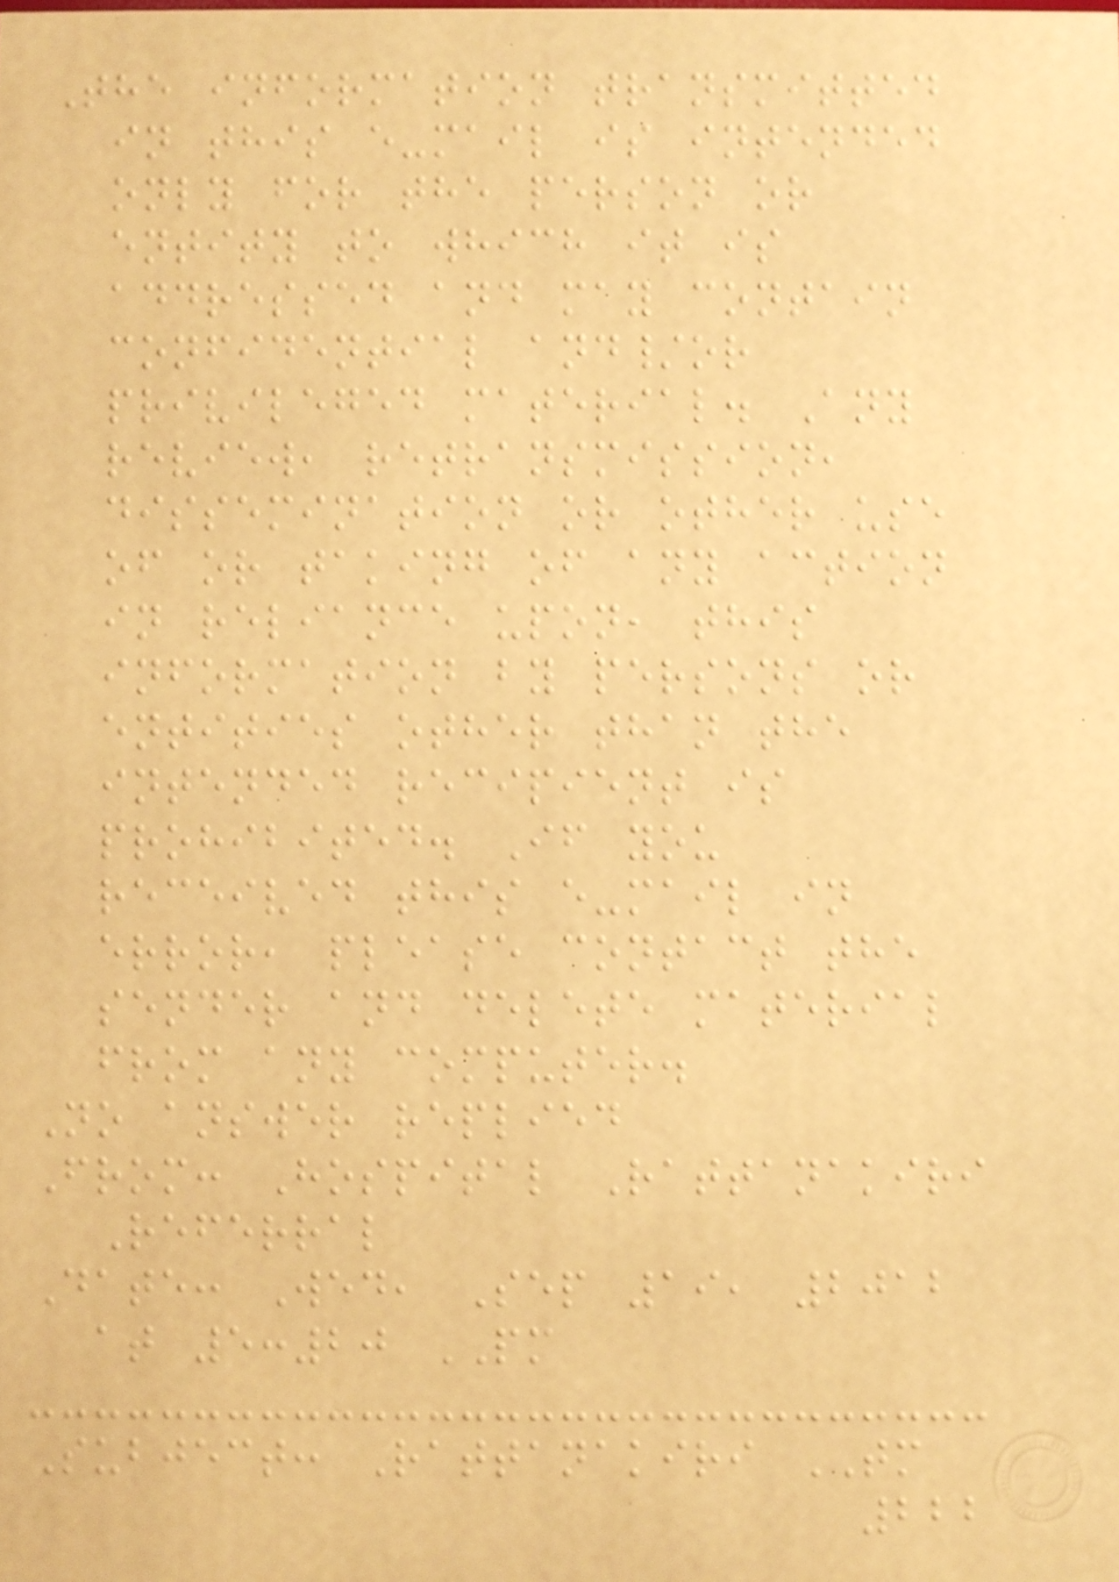The information transmitted
in this e-mail is intended
only for the person or
entity to which it is
addressed and may contain
confidential and/or
privileged material. Any
review, retransmission,
dissemination or other use
of or taking of any action
in reliance upon, this
information by persons or
entities other than the
intended recipient is
prohibited. If you
received this e-mail in
error, please contact the
sender and delete material
from any computer.
No answer replied
From: Hospital Rattanakiri
Referral
Date: Wed, Sep 19, 2012
at 5:20 PM
Subject: Rattanakiri TM
222
